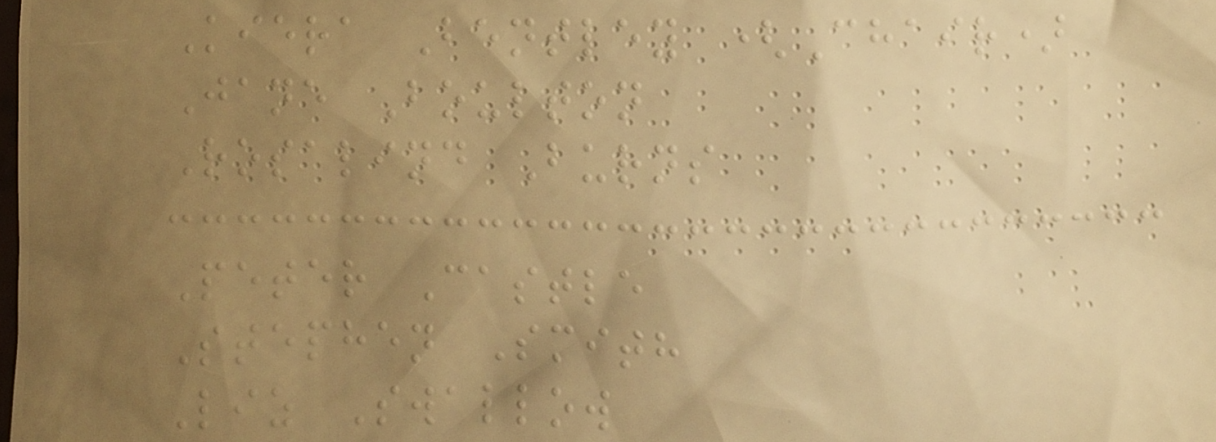Kiera Bentley (Chair)
Jane Boulton
Rosalind Burns
Peter Castle
Stephen Smith
Liz Swallow
